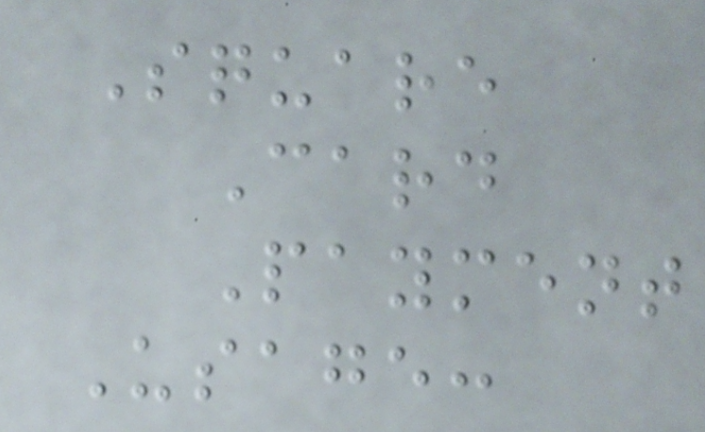Square
Card
Payment
Usage:
